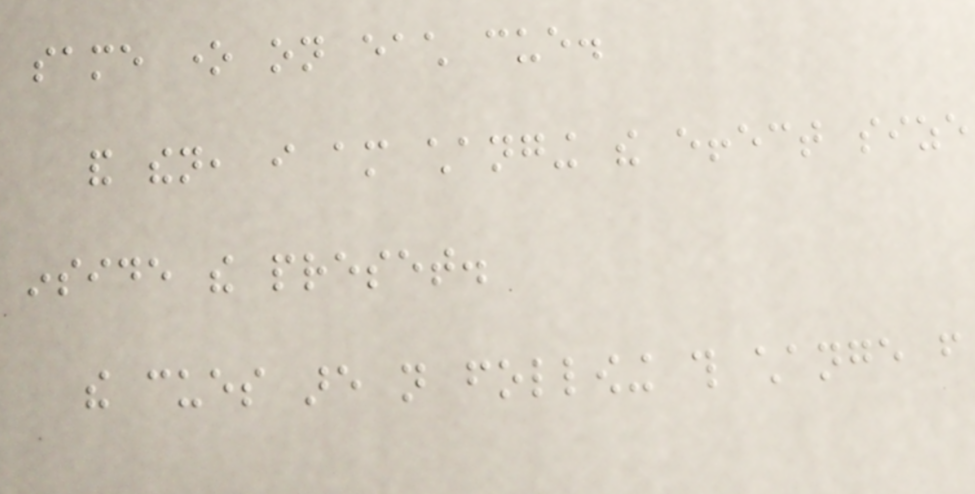same one on each cue.
and then, i am changing the effect size
inside the preset.
the cues are not following this change from
